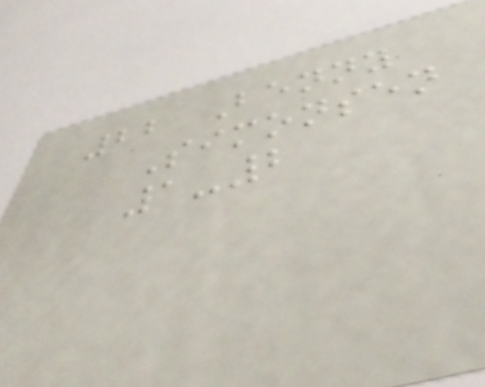22 Benny
Simonsen
1-2
